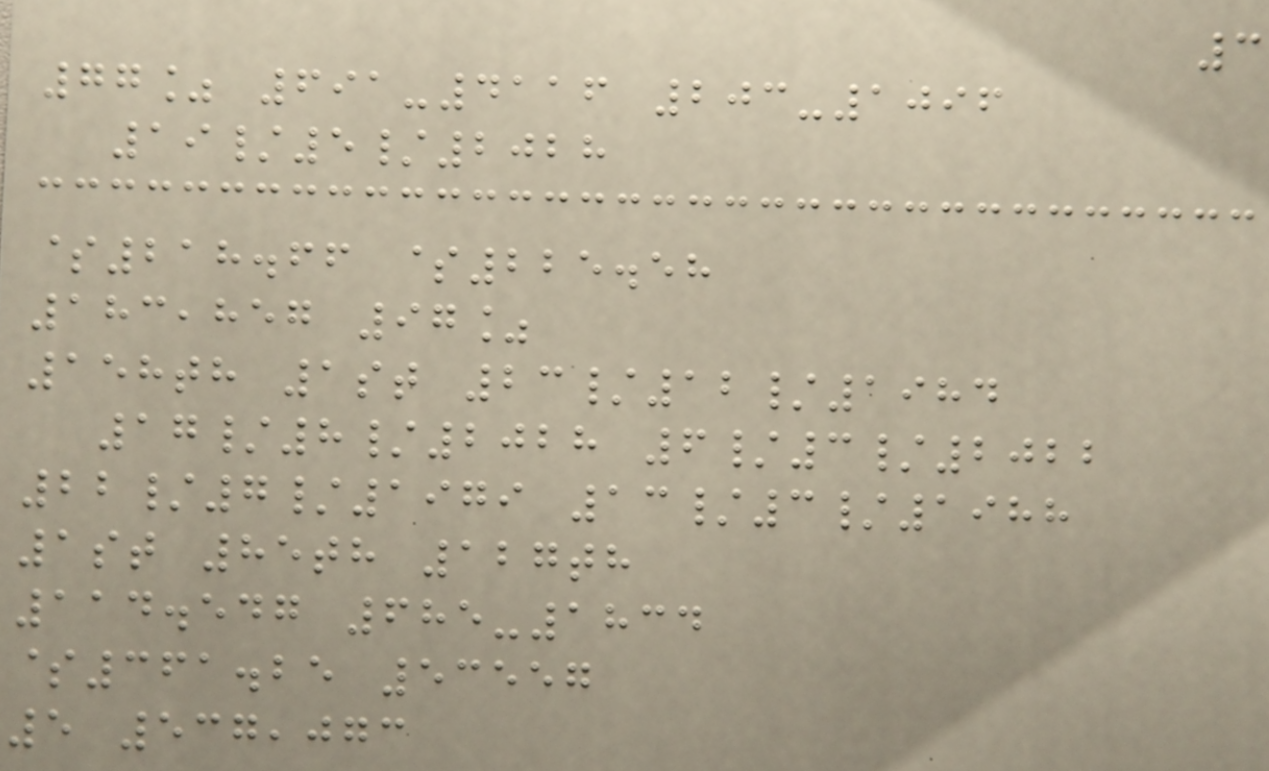3
77% 691-4116 203-1096
19/5/2028
$218.66 $225.58
183,857 97%
158th 1st 23/12/1984
17/8/2028 6/3/2022
22/7/1979 13/3/1988
1st 85th 127th
114.547 685-1834
$361.25 53557
5 537,073
